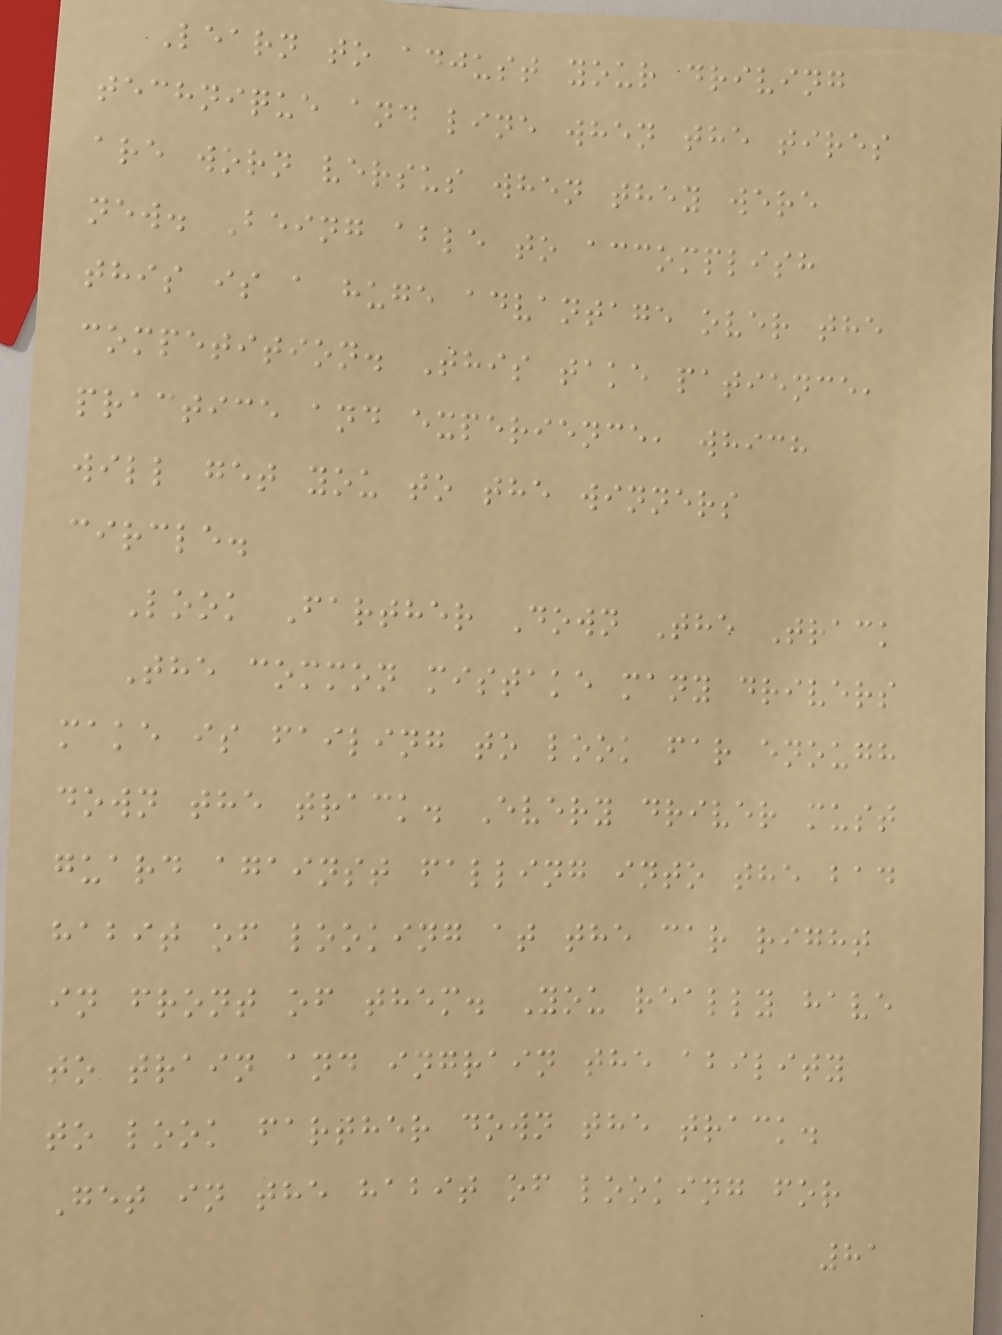Learn to adjust your driving
technique and line when the tires
are worn versus when they were
new. Being able to accomplish
this is a huge advantage over the
competition. This take patience,
practice and experience, which
will get you to the winners
circle.
Look Farther Down The Track
The common mistake many drivers
make is failing to look far enough
down the track. Every driver must
guard against falling into the bad
habit of looking at the car right
in front of them. You really have
to train and ingrain the ability
to look farther down the track.
Get in the habit of looking for
81
